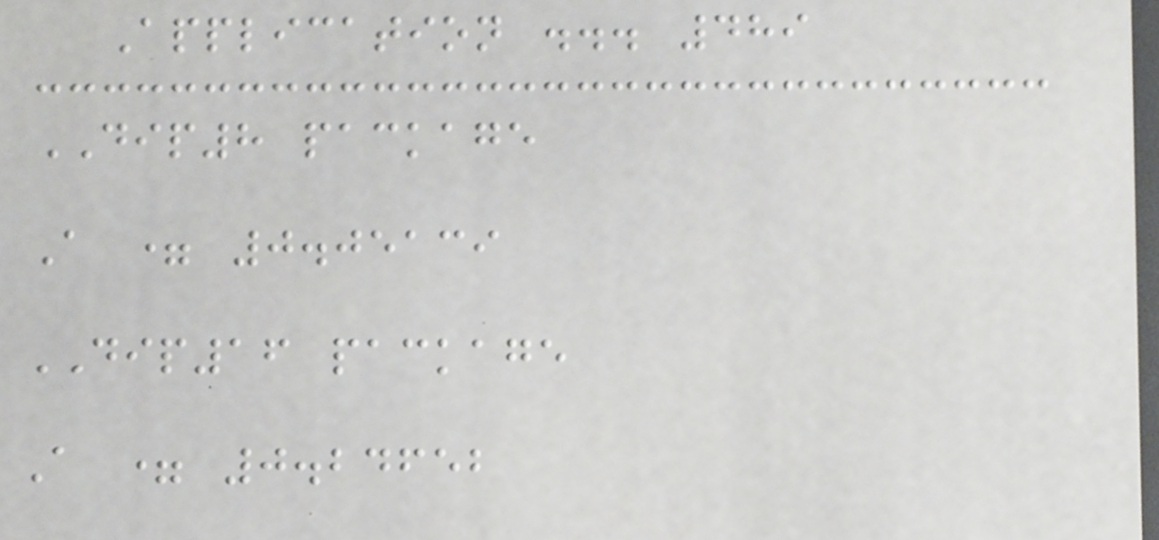Application ... 489
DIP8 package
A = 0.05139
DIP16 package
A = 0.24652
